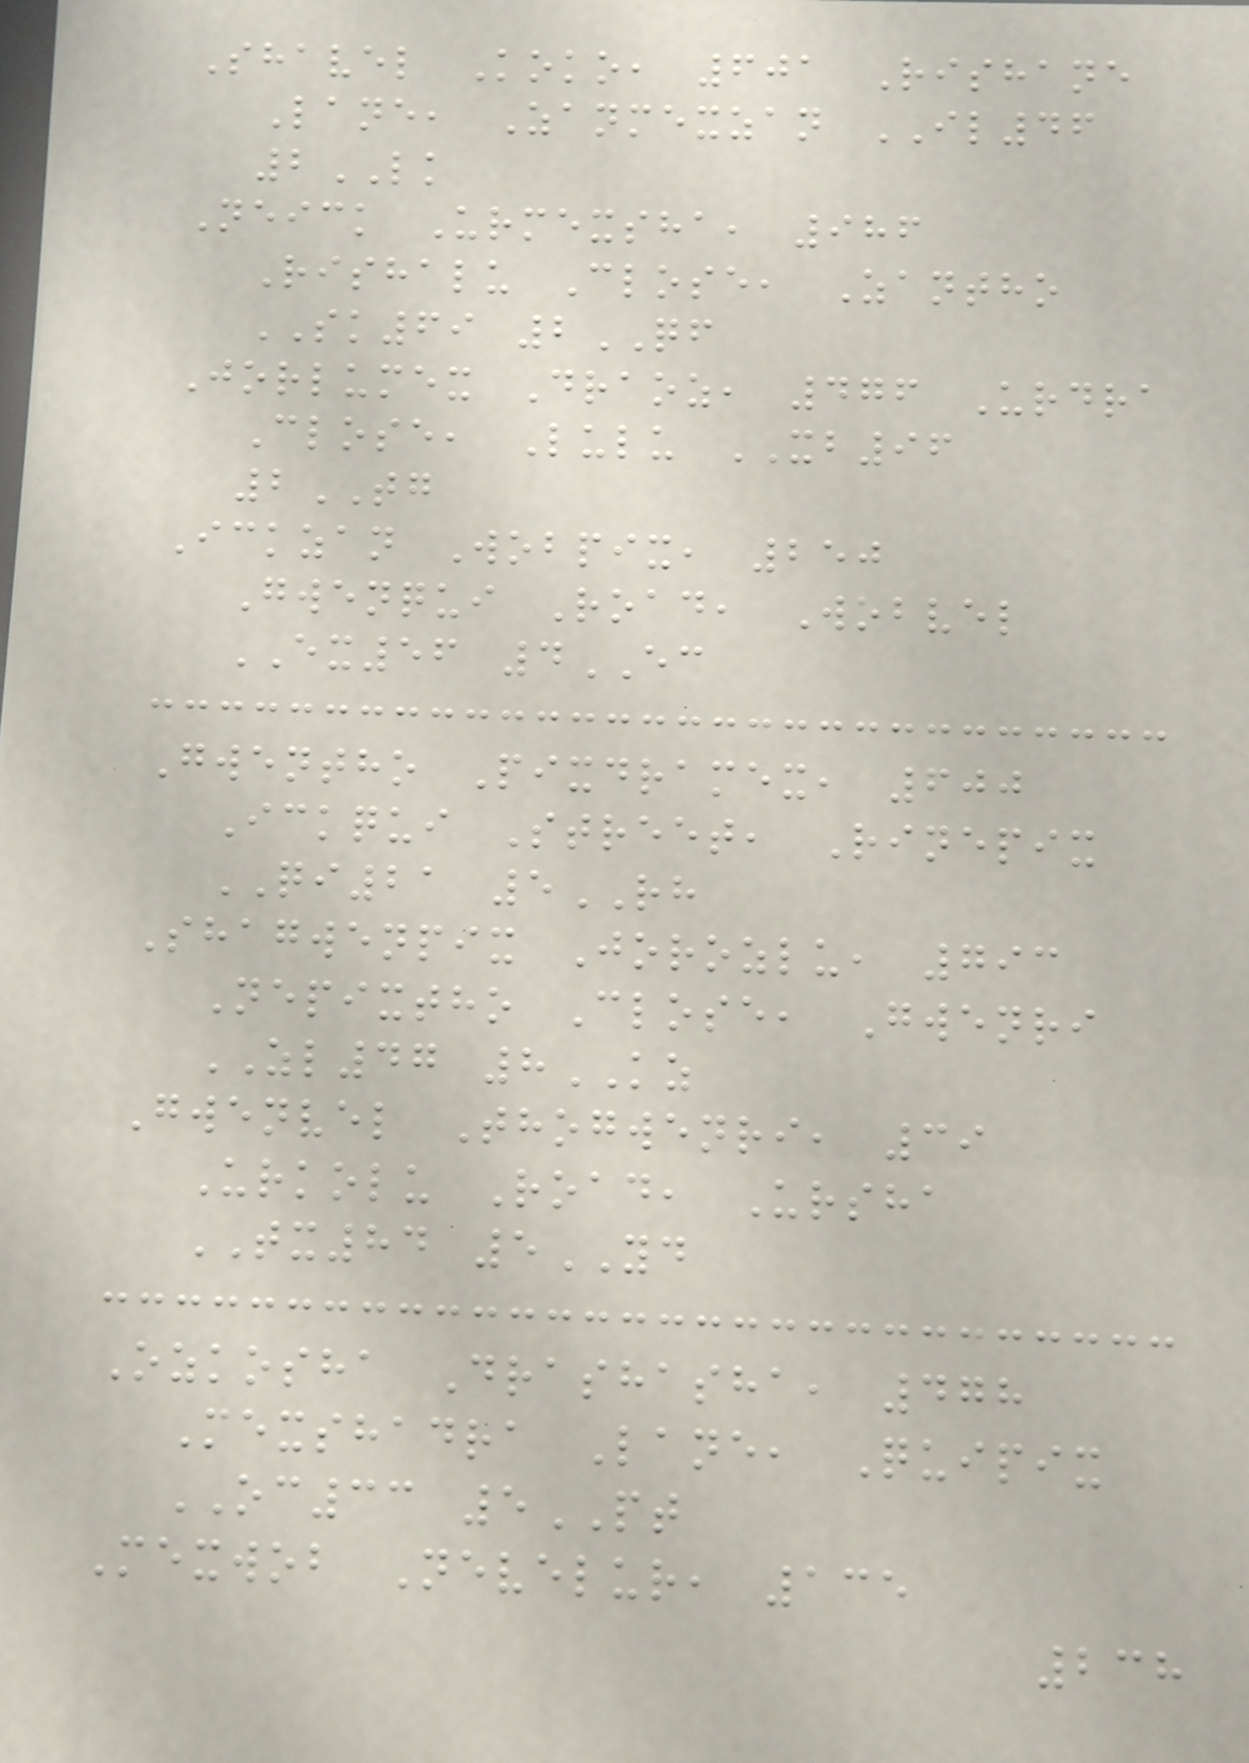Shavel Koko, 601 Rishane
Lane, Zanmexzan IL46
2LK
Neick Urmexsha, 986
Rishalu Close, Zantho
SK69 2QF
Jorlumex Draoz, 476 Urdra
Close, Lulu XB96
2TG
Ickzan Wobpix, 250
Gwenqui Road, Wobvel
EX56 4EC
Gwentho Pixdramex, 600
Ickqui Street, Rinepix
QI21 5RH
Shagwenpix Jorozlu, 793
Nepixtho Close, Gwenri
ZL47 8KZ
Gwenvel Thogwenri, 39
Urkolu Road, Ursha
TX84 5YD
Ozkosha Drashasha, 478
Mexshadra Lane, Quipix
OC33 5PT
Mexwob Nevelur, 135
238
